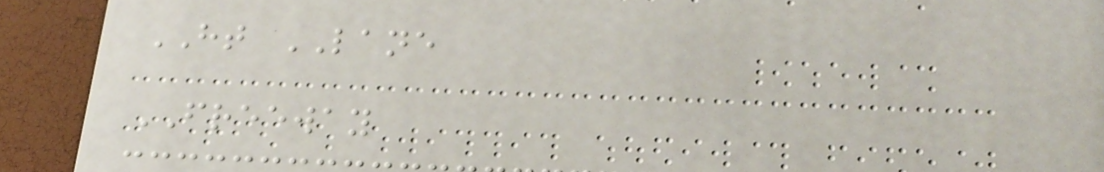HT LANE
FREEWAY
